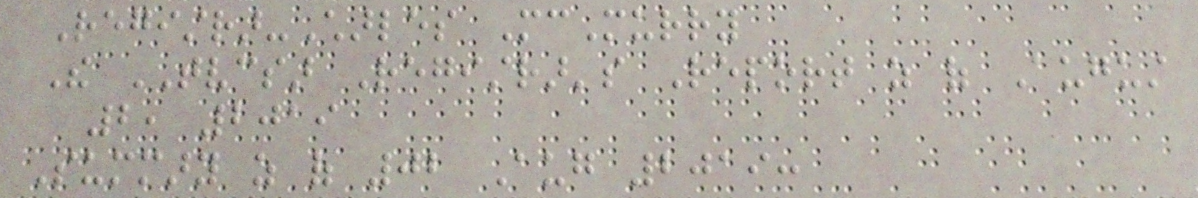Registrar-Charles McMurry
The TVCSAR Registrar's Report as of August
2, 2019
Summary as of 02 Aug 2019:
